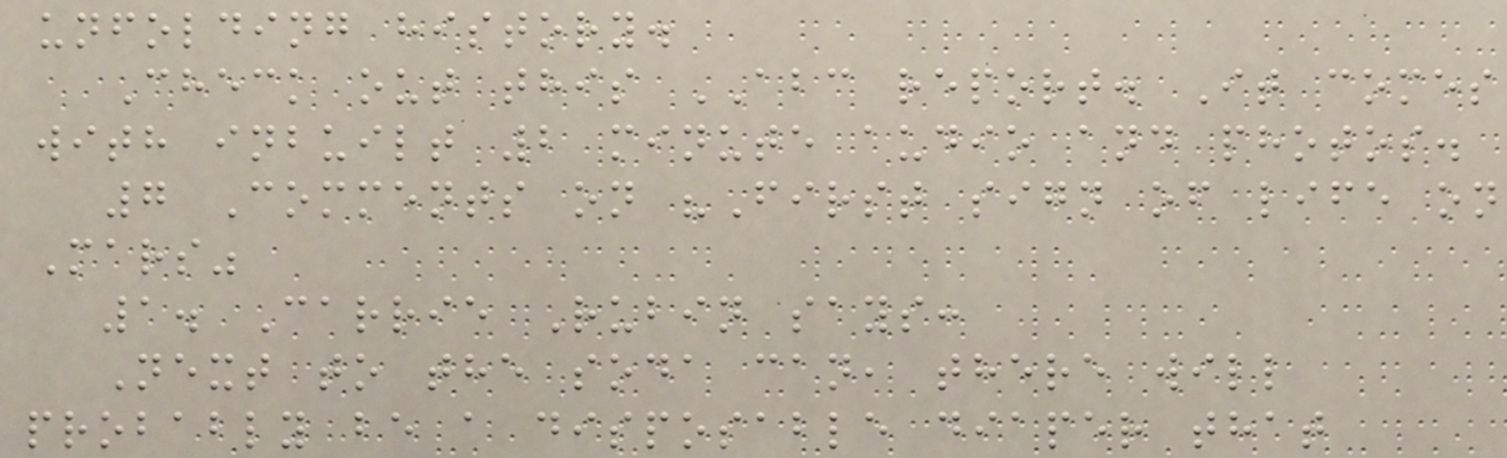unfolding history.
Check out this ABC report. It comes
with inbuilt 2 minute audio and photos.
7 Comments on "First sign of life on
Mars"
1. Carrie Rubin says:
Next to the soda can, there will
probably be a disposable diaper that
